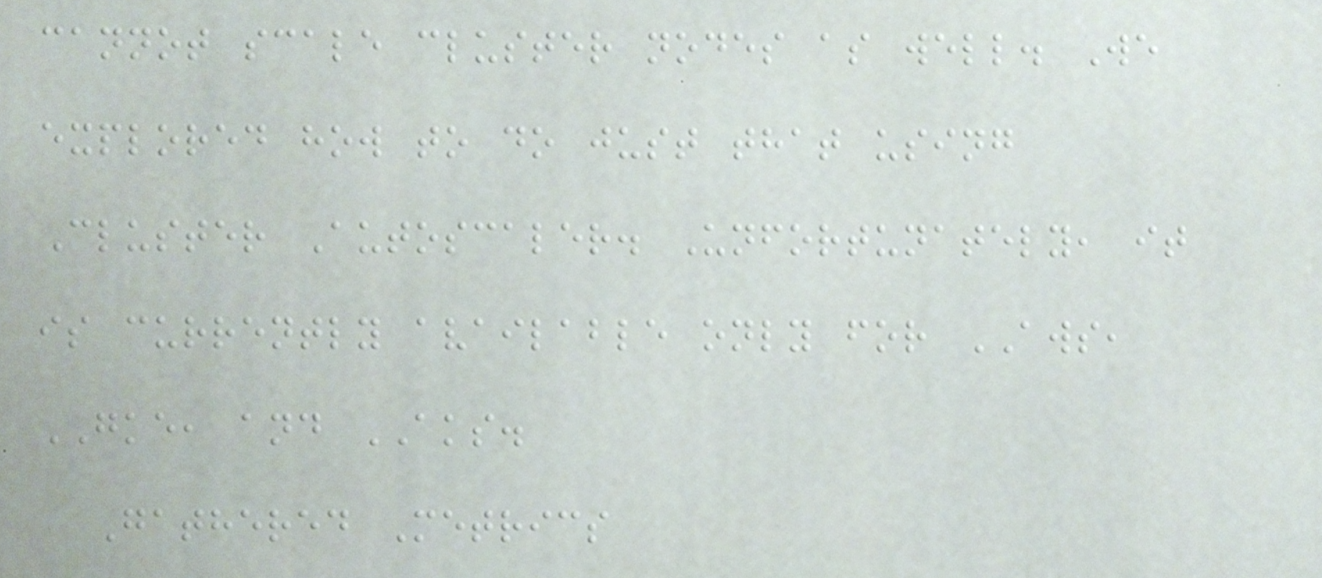cannot scale cluster nodes as well. We
explored how to do just that using
Cluster Autoscaler. Unfortunately, it
is currently available only for AWS,
GKE, and AKS.
Gathered Metrics
